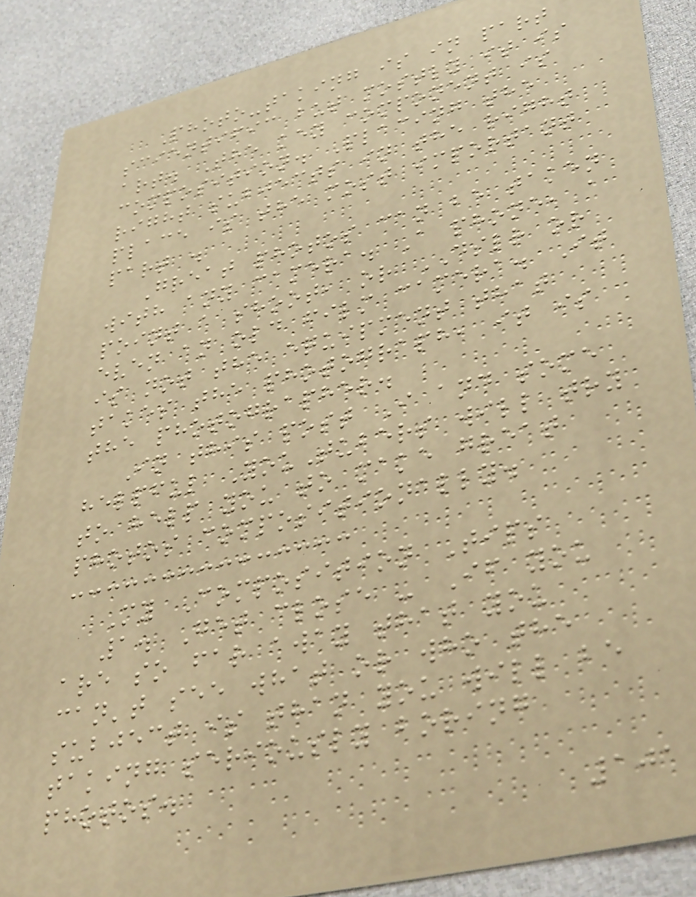Photo-taking is in part
scientific but mostly it is
art. The key component is
composition. Placing the
right subjects in the right
place is the most important
part .
Great photos can be taken
with any camera. A phone, a
point a shoot, or DSLR or
even an old film camera. It
is not the equipment that
takes the photograph, it is
the photographer.
In this post I and some
helpful YouTubers will try
to help you to make great
photos compositionally.
My Composition Tips
1. Get close - If you
are so far away that you
can't see what or who the
subject is than you will be
taking seriously boring
photos.
101
